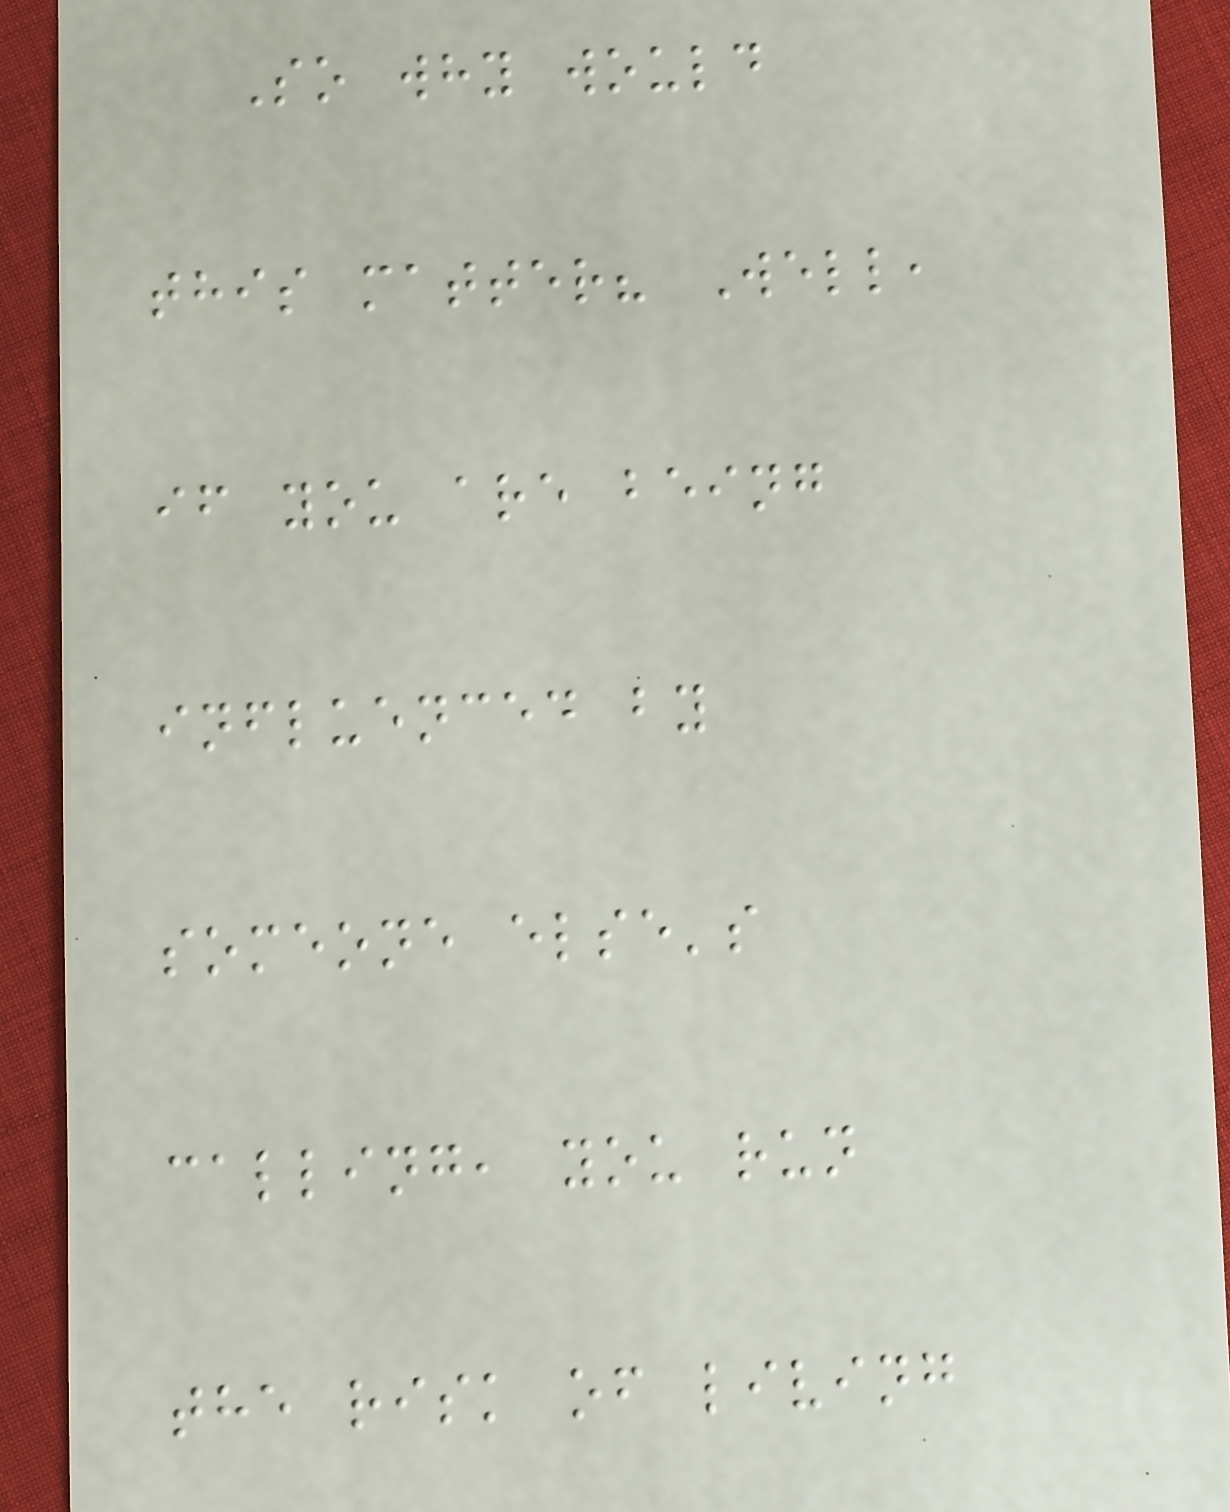So why would
this matter? Well,
if you are being
influenced by
someone else's
calling, you run
the risk of living
